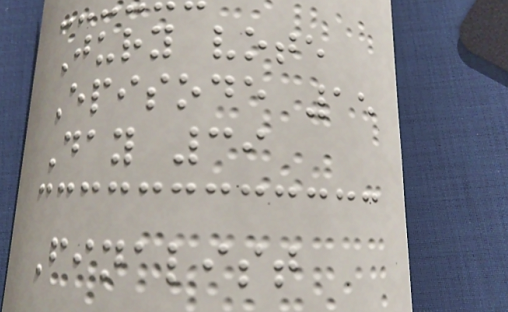Jury vote
Episode 15
Day 39
Finalist
